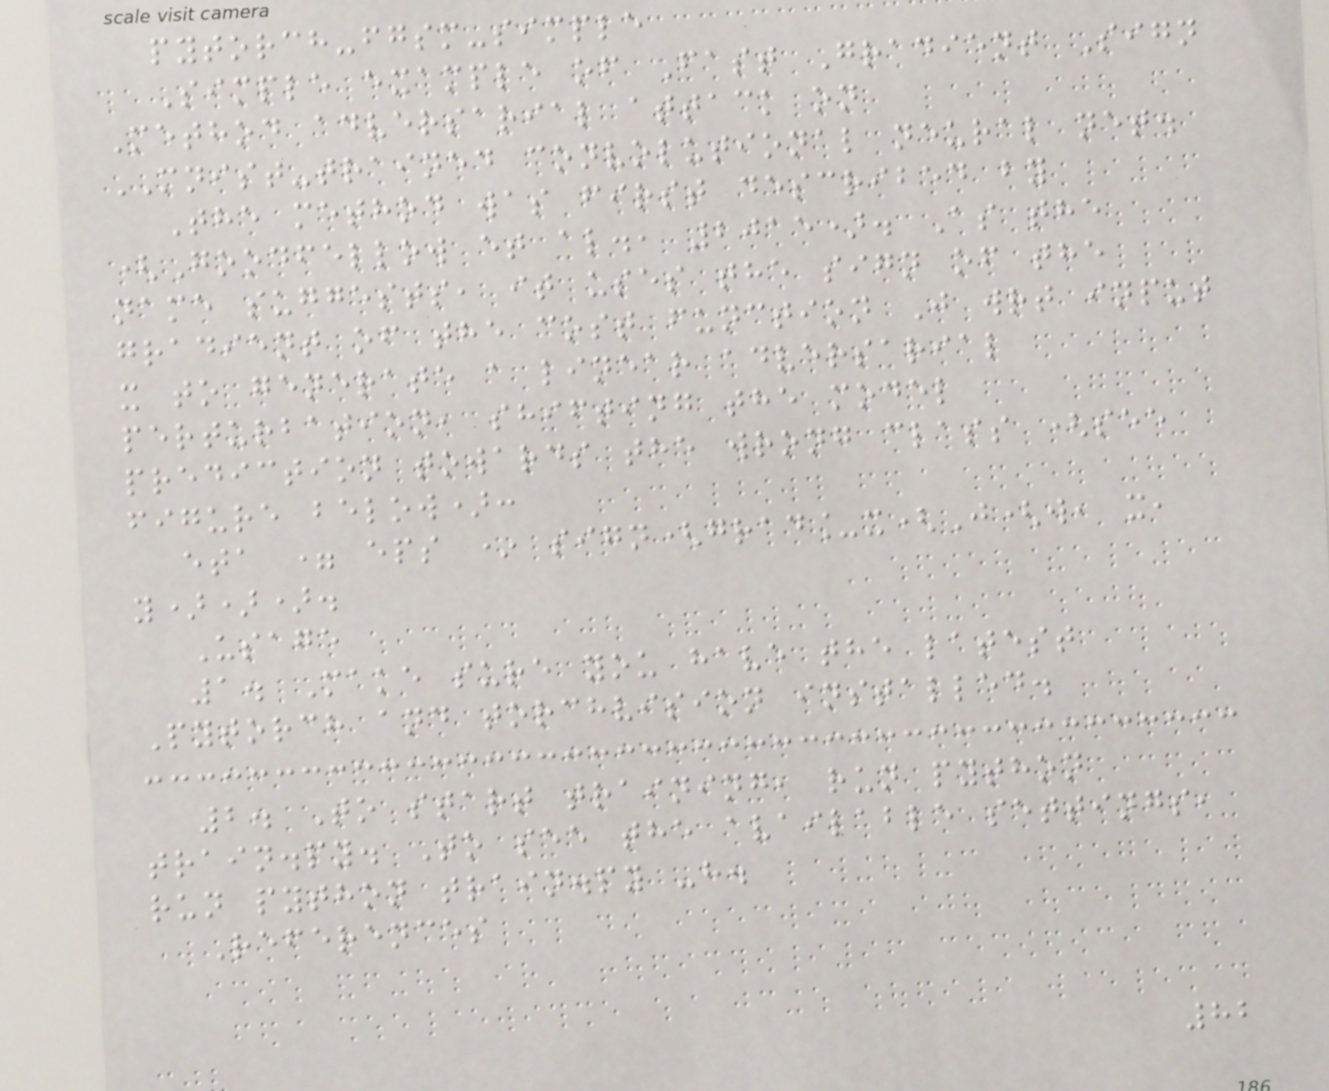pytorch-fgsm-simple
Simple example of Fast Gradient Sign
Method adversarial attack on
MNIST-trained convolutional neural net.
The method was first described by
(Goodfellow et al., 2015). As the
name suggests, it uses the sign of the
gradient of the cost function J wrt input
x to generate a linear adversarial
perturbation, shifting the model
prediction towards the wrong class (see
figure below):
eta = eps * sign(grad_x(J(w, x,
y))).
Usage
1. Make sure you have the latest
Pytorch and torchvision installed.
2. To start training, run python
train.py. To see the available settings,
run python train.py -h.
References
82
